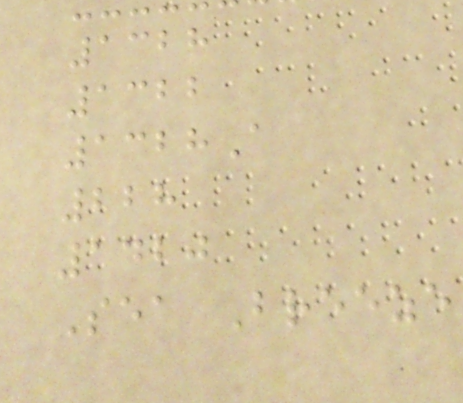1328
1322
1328A
228
1420
Sea Breeze
